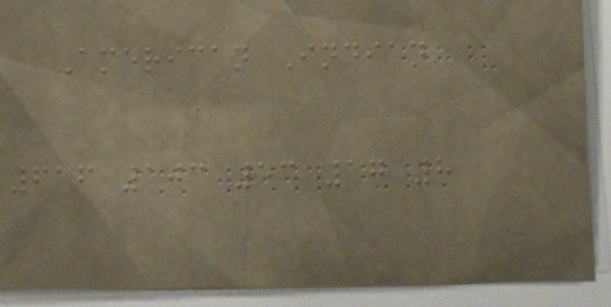American Indian
616 103 53 17 8
